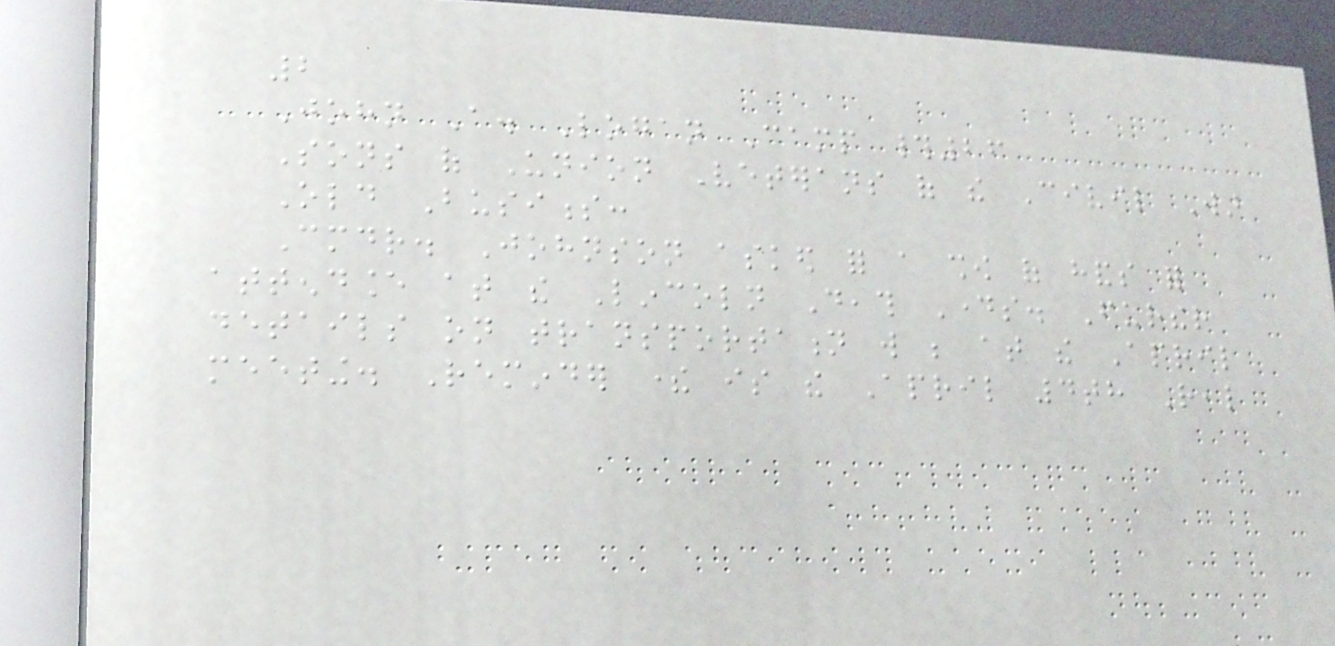2
John A. Logan Camp #26
Sons of Union Veterans of the Civil War
Old Business:
Cmdr. Johnson asked for a show of hands for
attendance at the Lincoln Death Days. Further
details on transportation will be at the April
meeting. Reminder there is the April 4th Real
